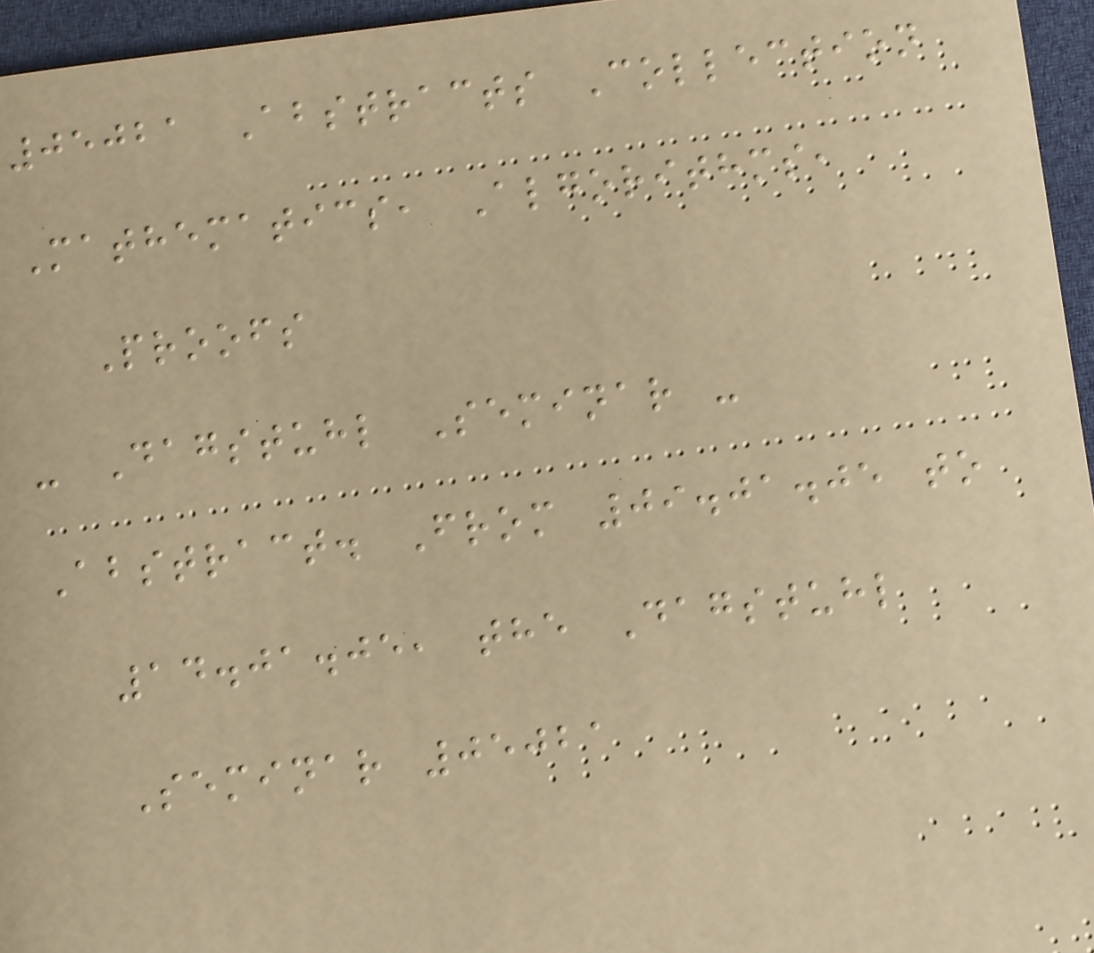05021 Abstracts Collection
Mathematics, Algorithms,
Proofs
- Dagstuhl Seminar -
Abstract. From 09.01.05 to
14.01.05, the Dagstuhl
Seminar 05021
